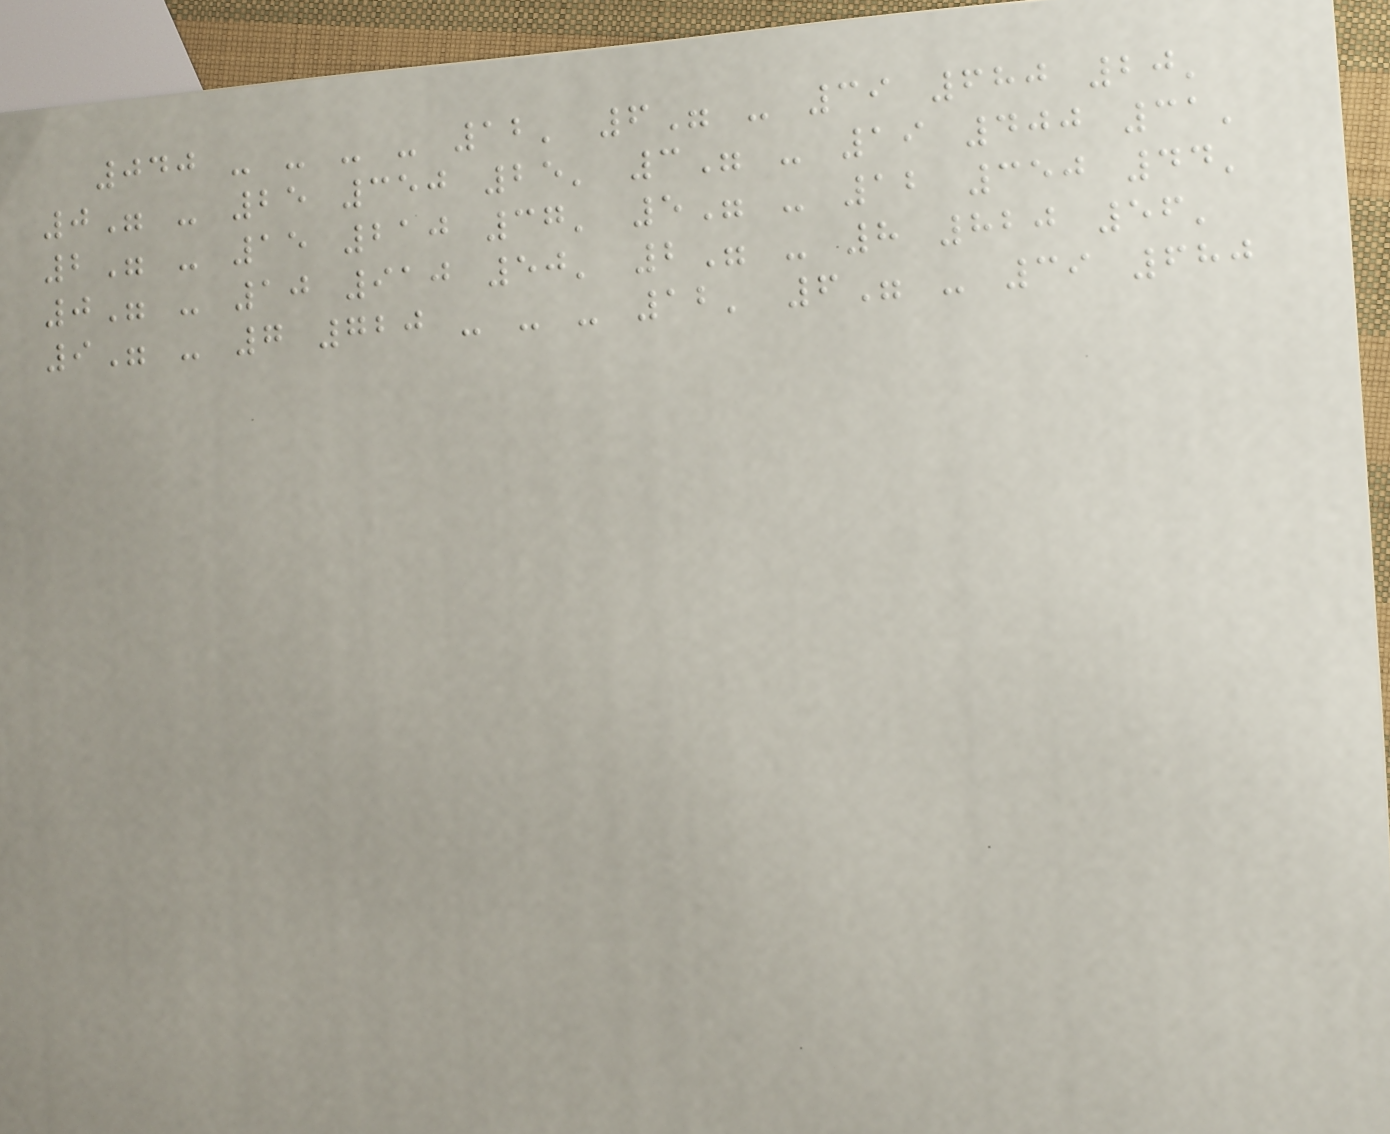040 - - - - 12' 6" - 39 680 20'
0" - 25 350 25' 3" - 19 400 31'
2" - 15 210 37' 5" - 12 350 44'
0" - 10 910 50' 2" - 8 820 56'
9" - 7 720 - - - 12' 6" - 39 680
